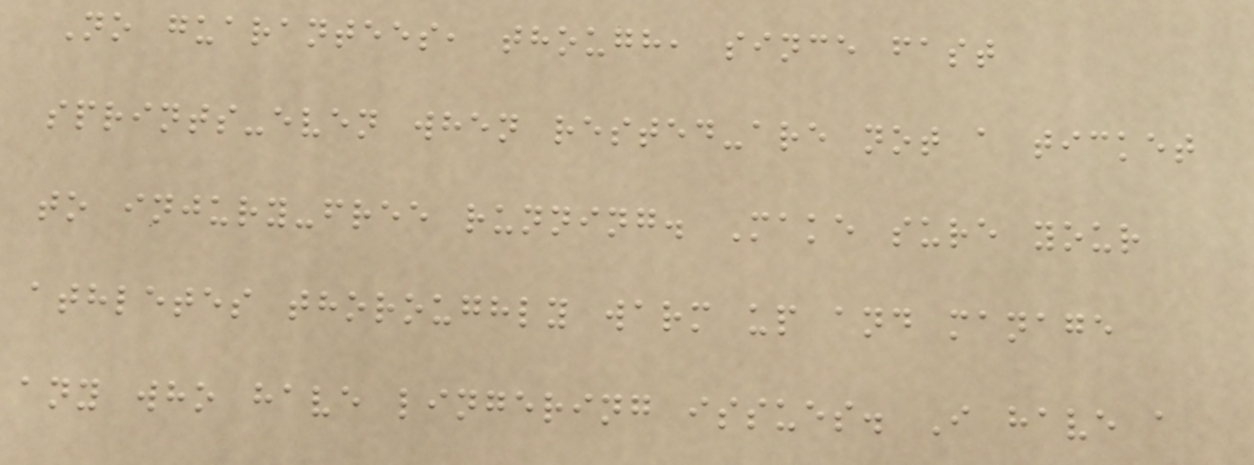No guarantees, though, since fast
sprints-even when rested-are not a ticket
to injury-free running. Make sure your
athletes thoroughly warm up and manage
any who have lingering issues. I have a
